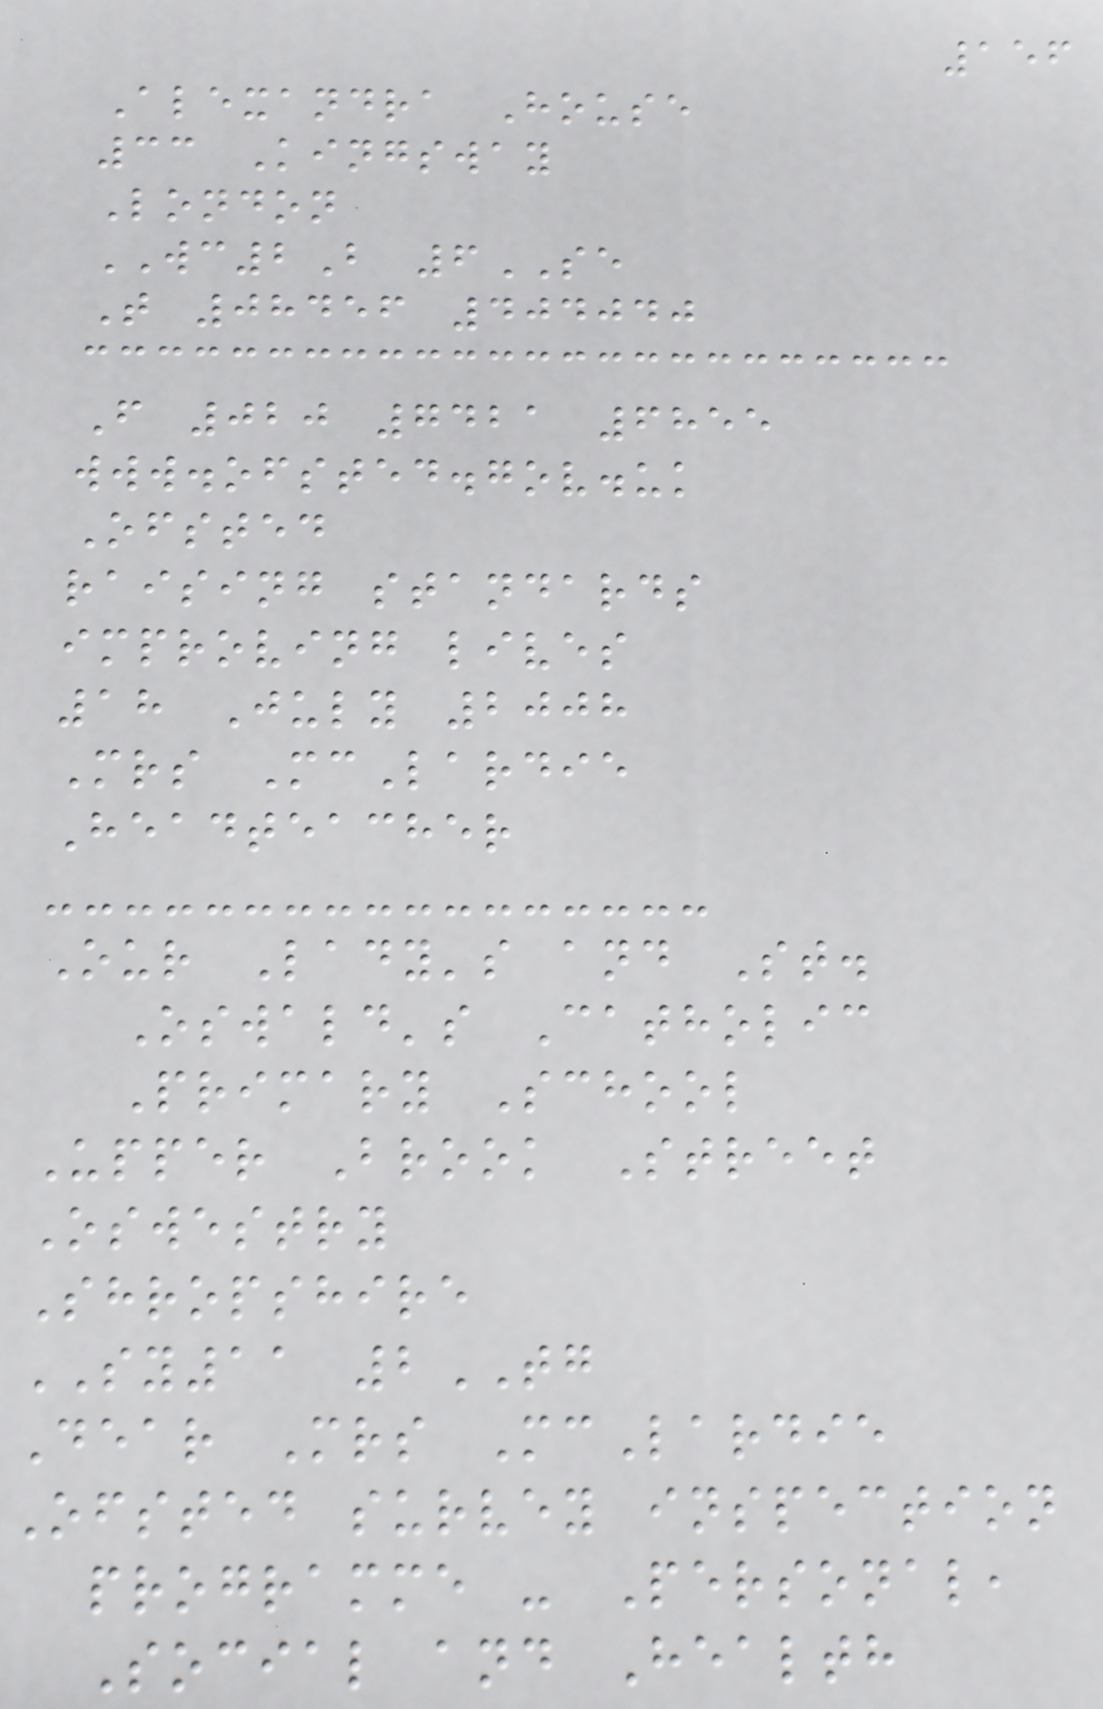156
Alexandra House
33 Kingsway
London
WC2B 6SE
T 08456 404040
F 020 7421 6855
www.ofsted.gov.uk
Ofsted
raising standards
improving lives
18 July 2008
Mrs McLardie
Headteacher
Our Lady's and St.
Oswald's Catholic
Primary School
Upper Brook Street
Oswestry
Shropshire
SY11 2TG
Dear Mrs McLardie
Ofsted survey inspection
programme - Personal,
Social and Health
